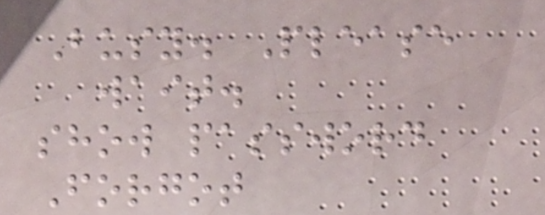Busy. Please
wait.
show password
Forgot
